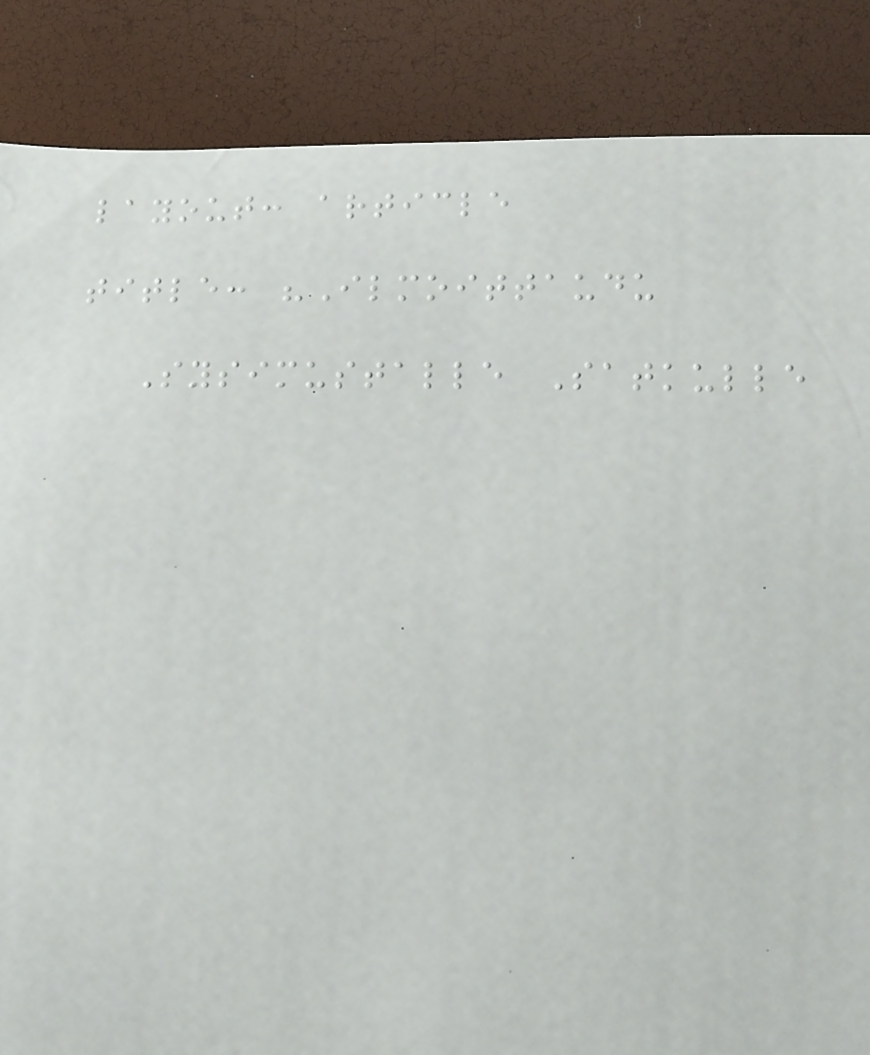layout: article
title: "Ilmoittaudu
Sysimustalle Satkulle
